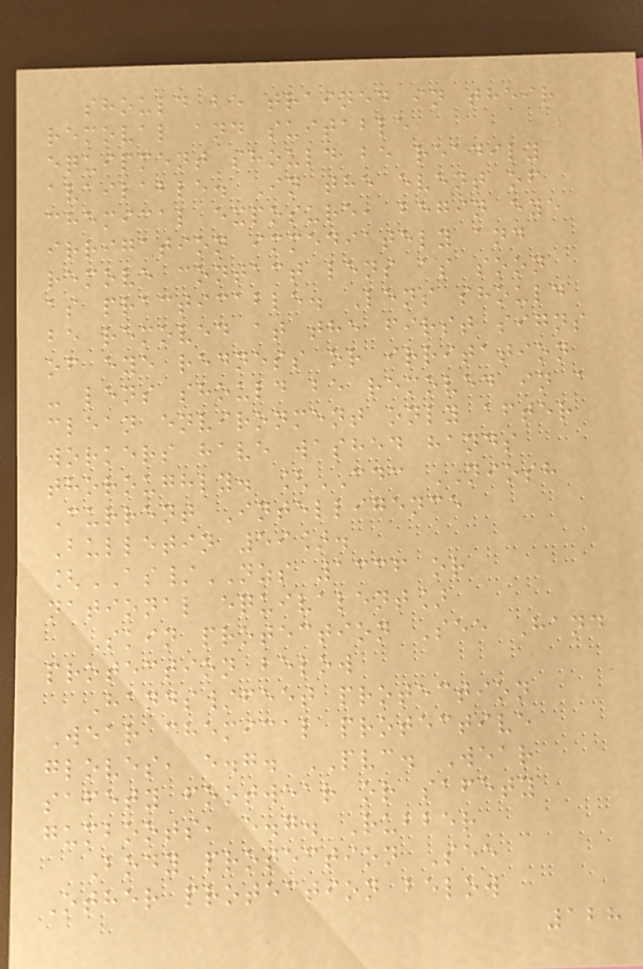should be trained in their
removal and suitable
equipment should be readily
available. In the event of
chemical exposure, begin eye
irrigation immediately and
remove contact lens as soon
as practicable. Lens should
be removed at the first signs
of eye redness or irritation
- lens should be removed in a
clean environment only after
workers have washed hands
thoroughly. [CDC NIOSH
Current Intelligence
Bulletin 59].
[AS/NZS 1336 or
national equivalent]
Skin protection See Hand
protection below
Hands/feet protection
Wear chemical protective
gloves, e.g. PVC. Wear
safety footwear or safety
gumboots, e.g. Rubber
Body protection See
Other protection below
128
